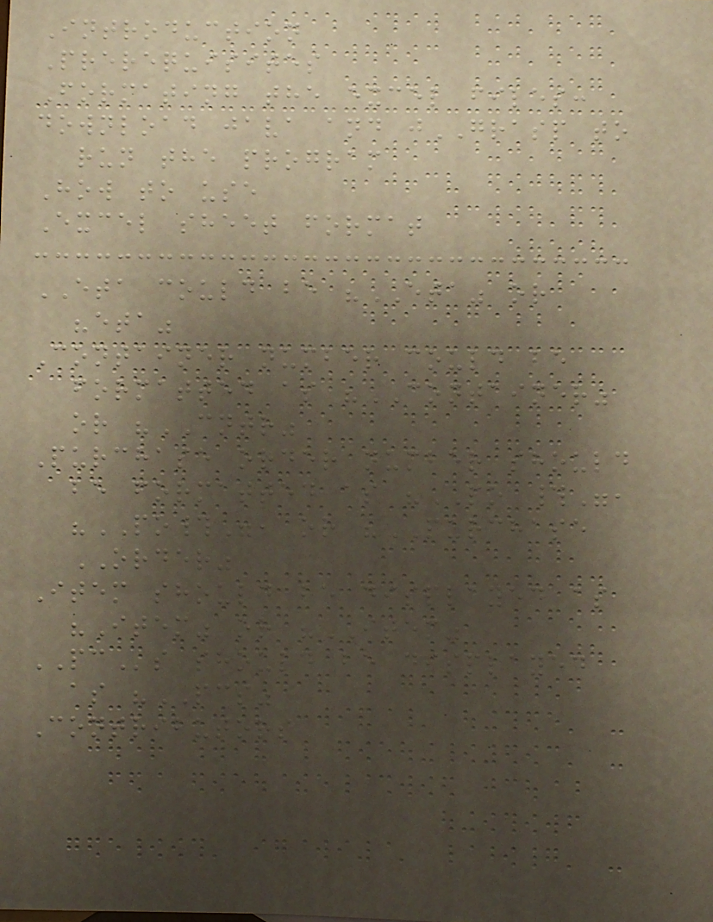Introduction
Prerequisites
Formating the excel files:
download java and jGRASP to
run the program
How to use
Excel sheet format
ETA could be "ETA" or
"eta"
Container number could be
formatted as "CONTAINER"
or "CNTR"
Purchase order number should
be formatted as "PO #",
"PO#", or "PURCHASE
ORDER"
Item should be displayed as
"Item" or "ITEM"
PCs should be displayed
as "PCS"
Contributors
